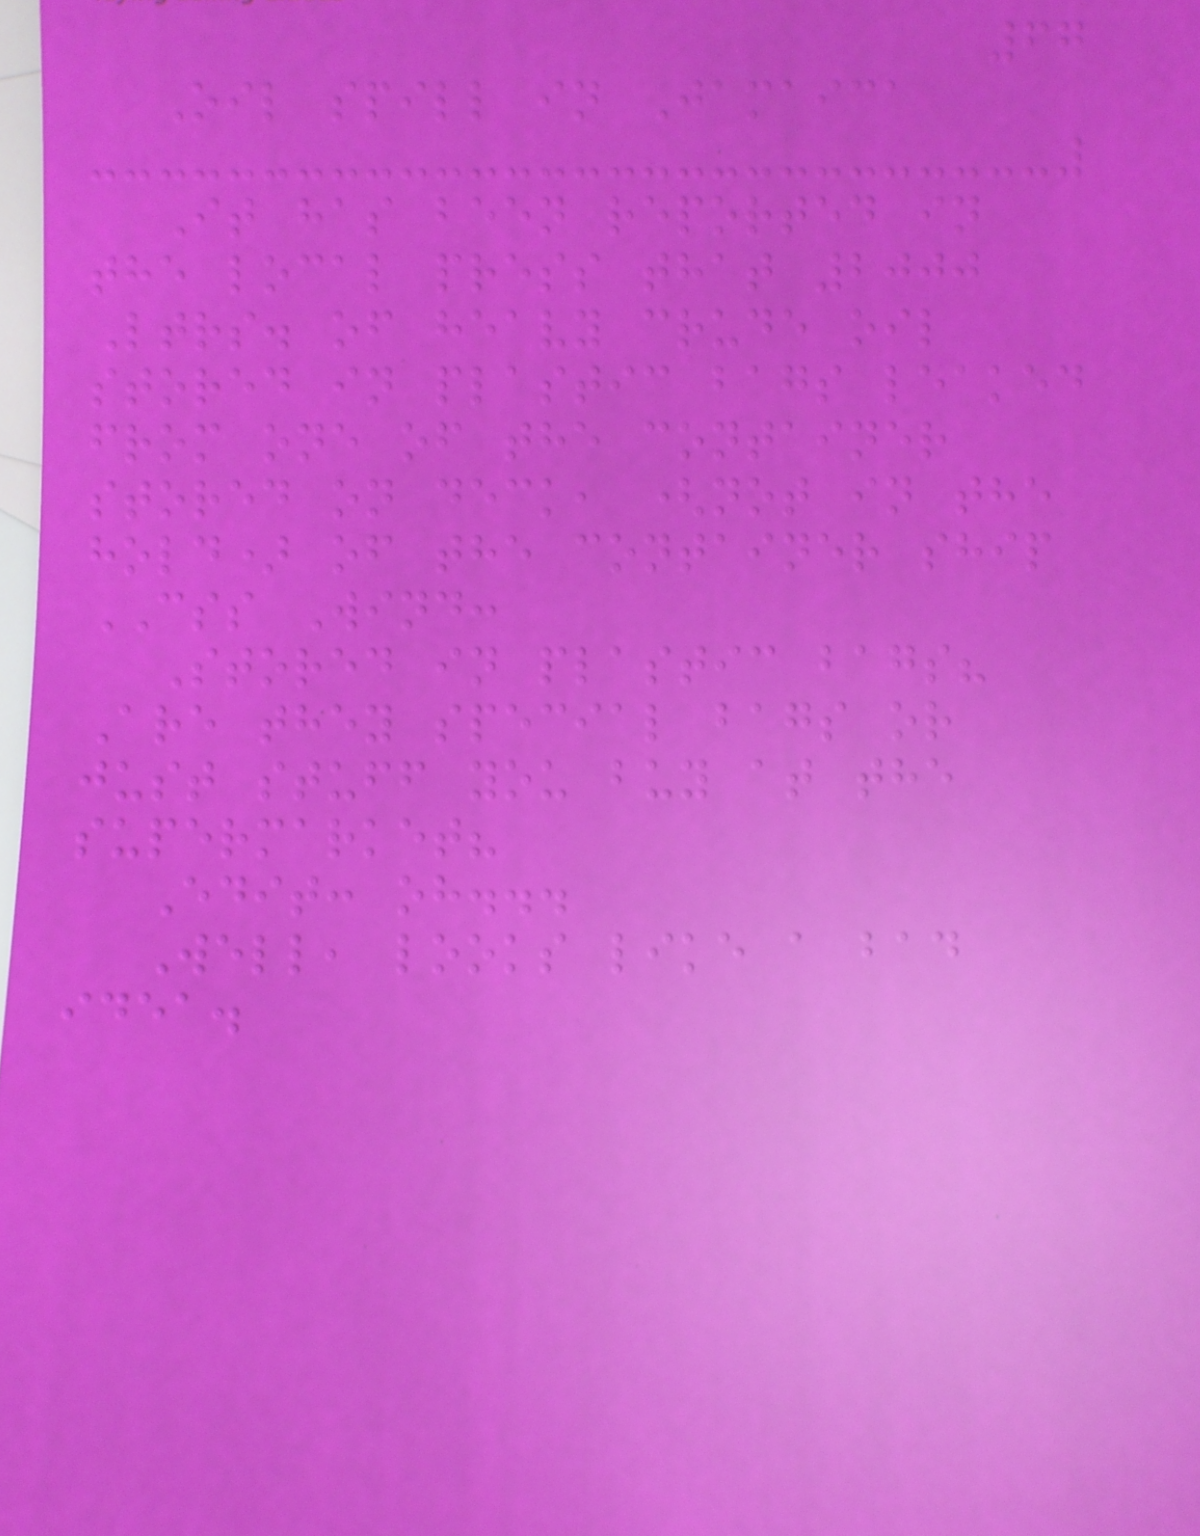67
Oil spill in Jamaica
It has been reported in
the local press that 2000
Ltrs. of heavy crude oil
stored in plastic bags leaked
from one of the container
stored on deck, (not in the
hold) of the container ship
CSS Wind:
Stored in plastic bags?
Are they special bags or
just stuff you buy at the
supermarket?
Edit: oh...
Well, looks like a bad
idea.
